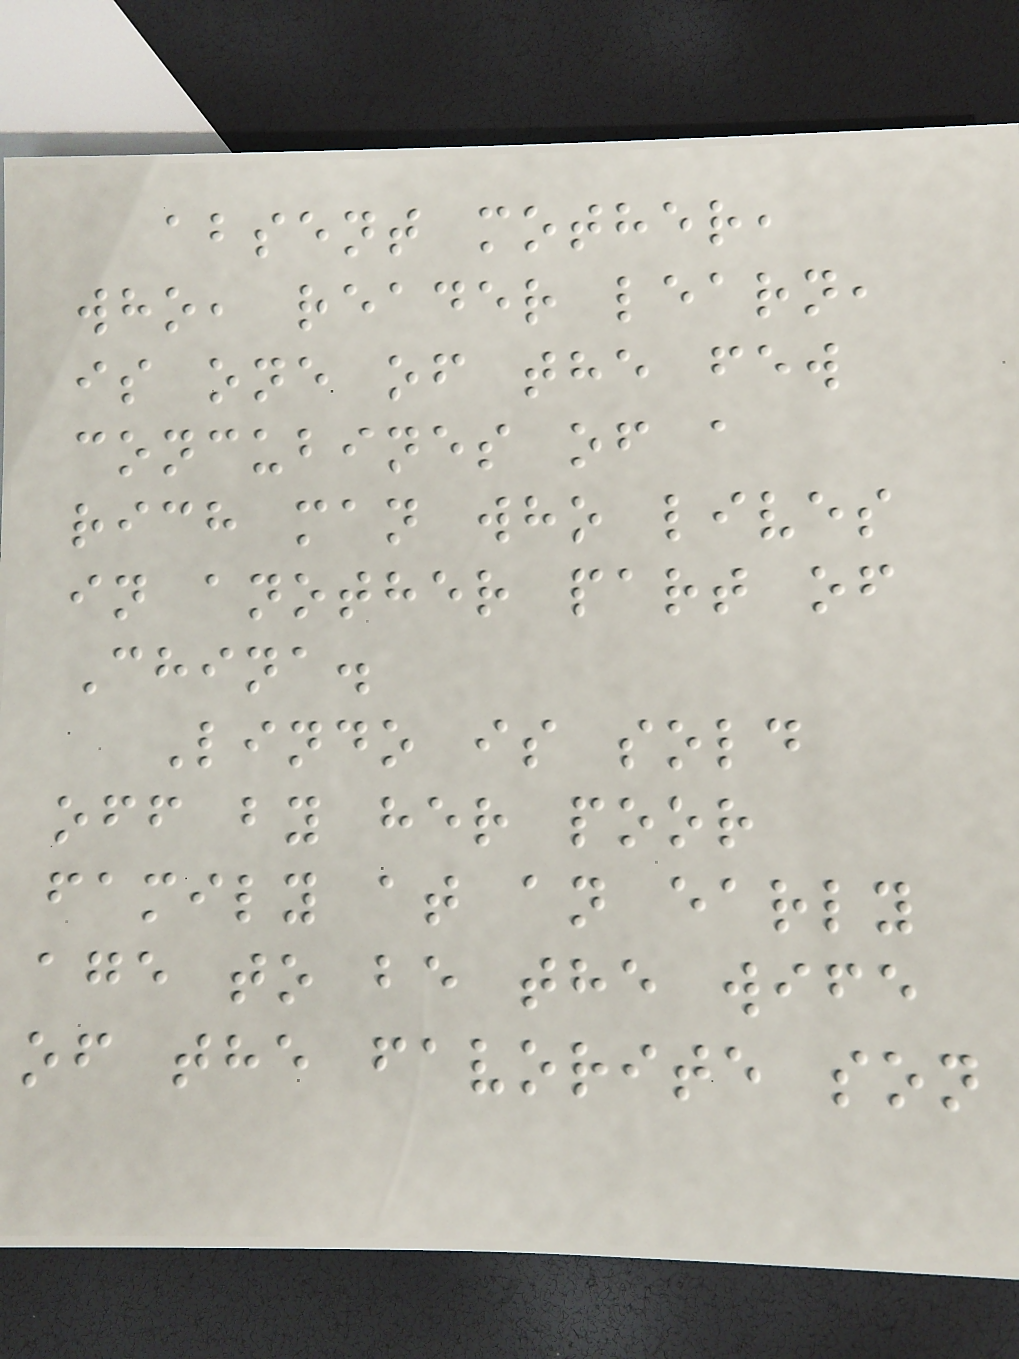absent mother,
who, reader learn,
is one of the few
concubines of a
rich man who lives
in another part of
China.
Lindo is sold
off by her poor
family at an early
age to be the wife
of the favorite son
